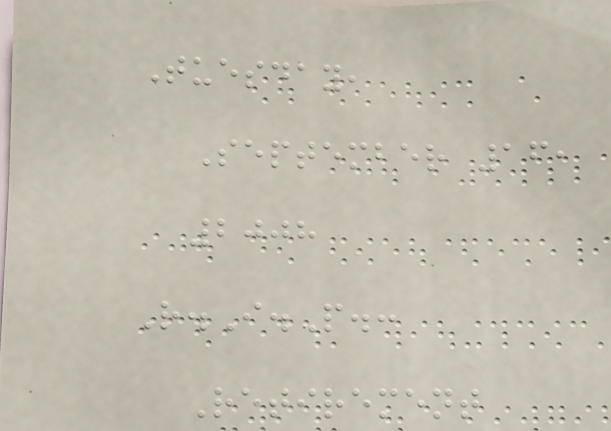Tuesday,
September 16,
2008
R.I.P.:
Retirement
